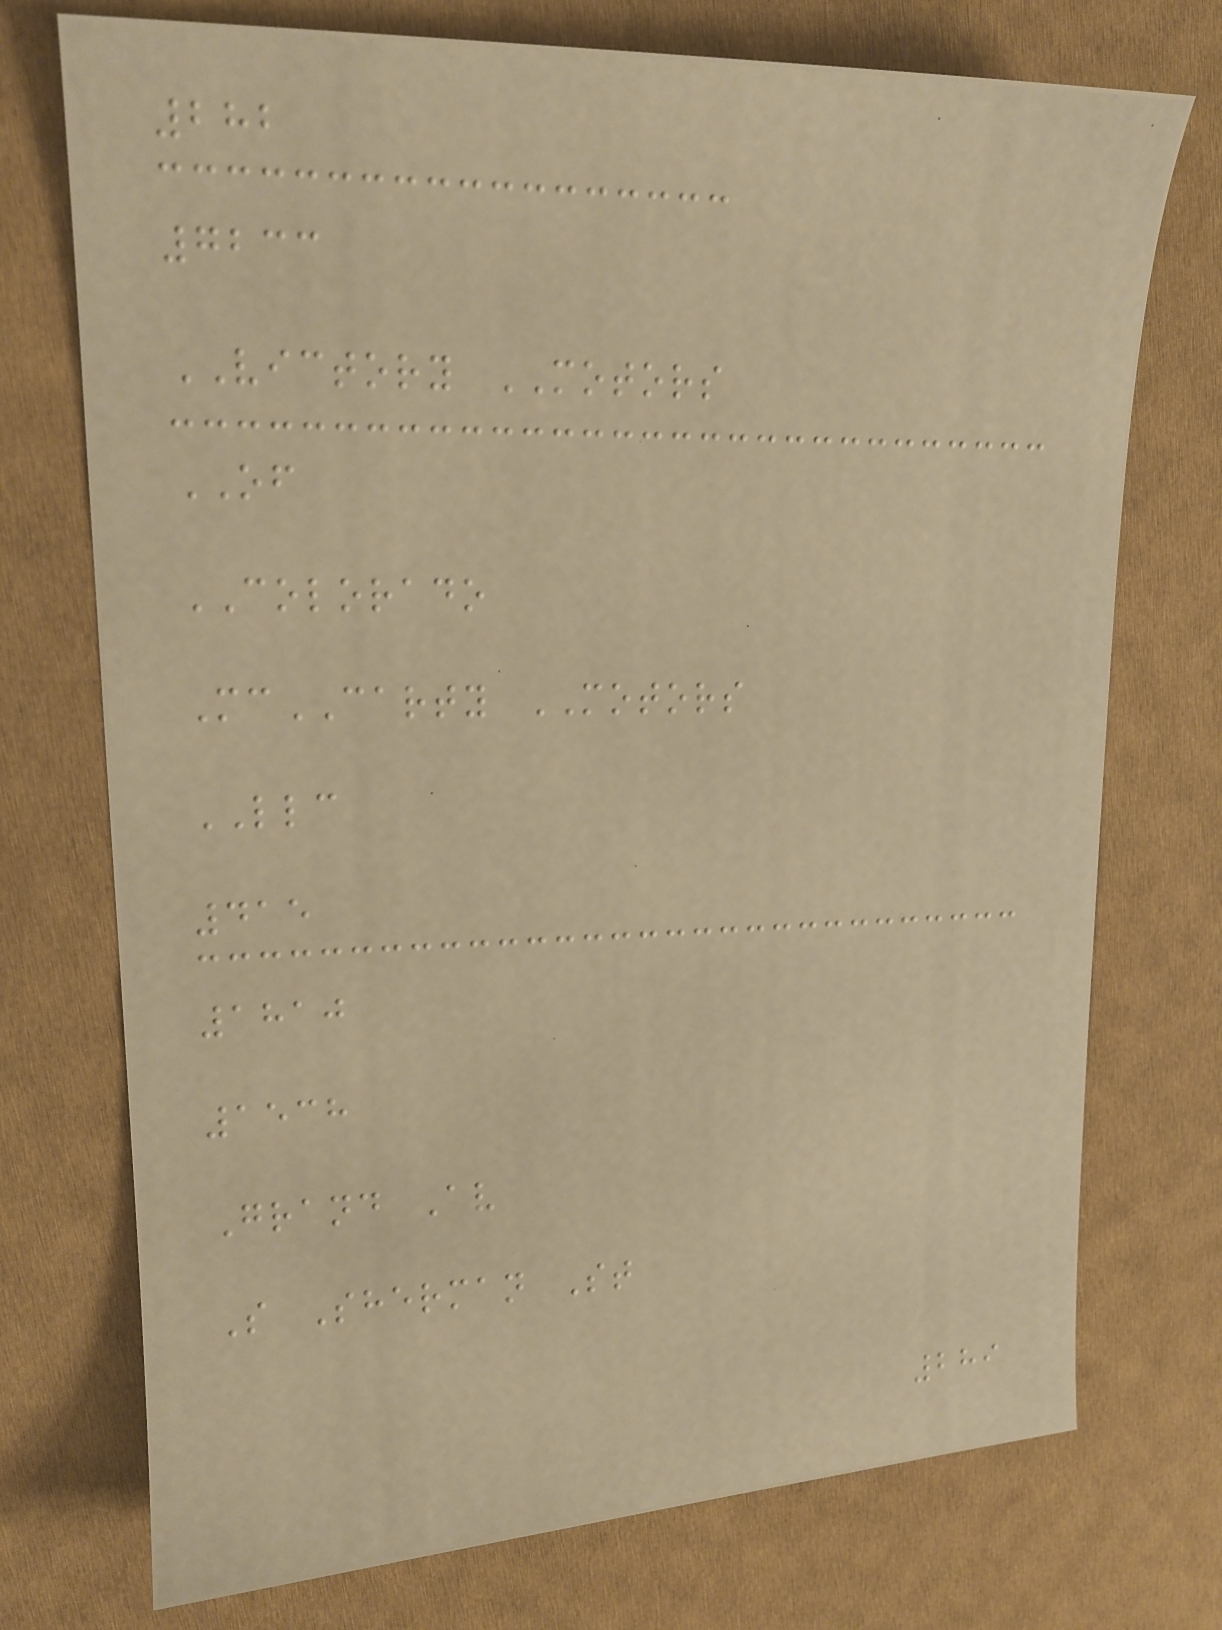282
7233
VICTORY MOTORS
OF
COLORADO
McCARTY MOTORS
LLC
415
1810
1538
Grand Av
S Sherman St
289
